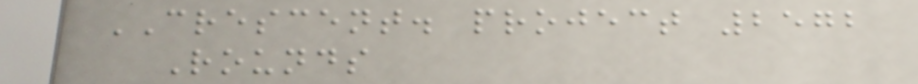CRESCENT. project 2572
Rounds
